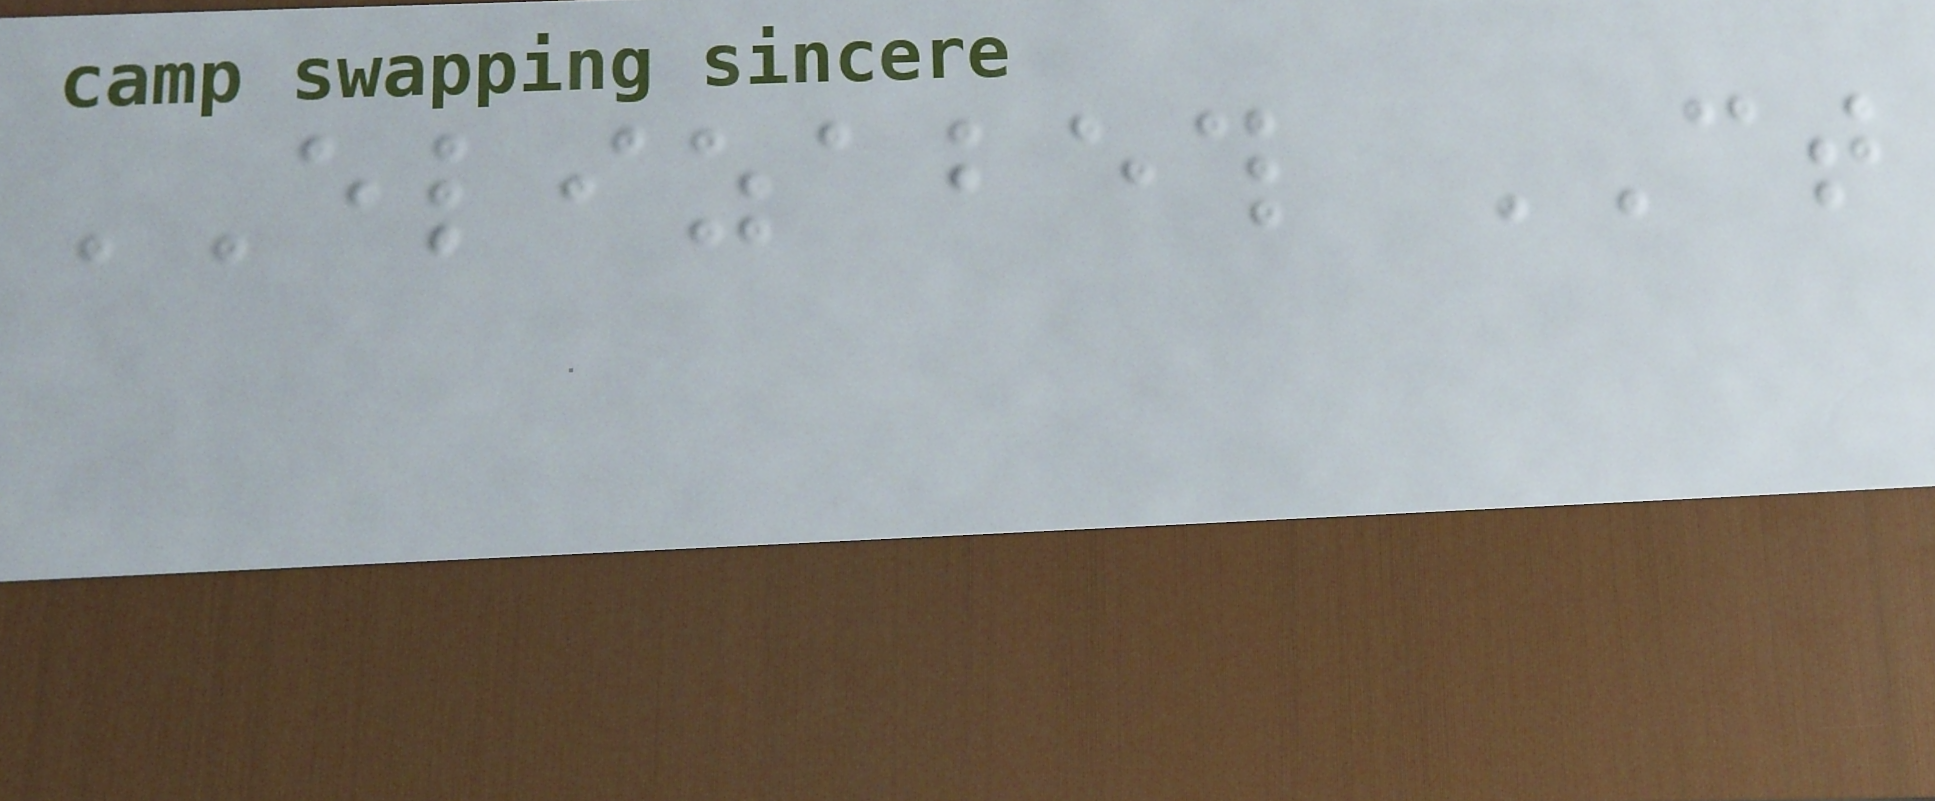ELIZABETH CT
